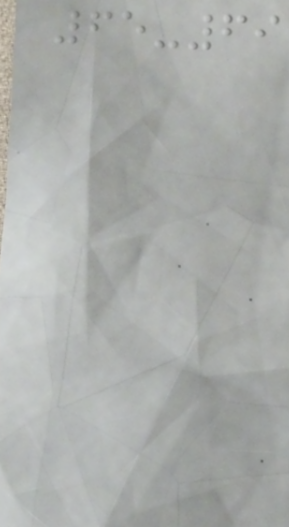65-69
